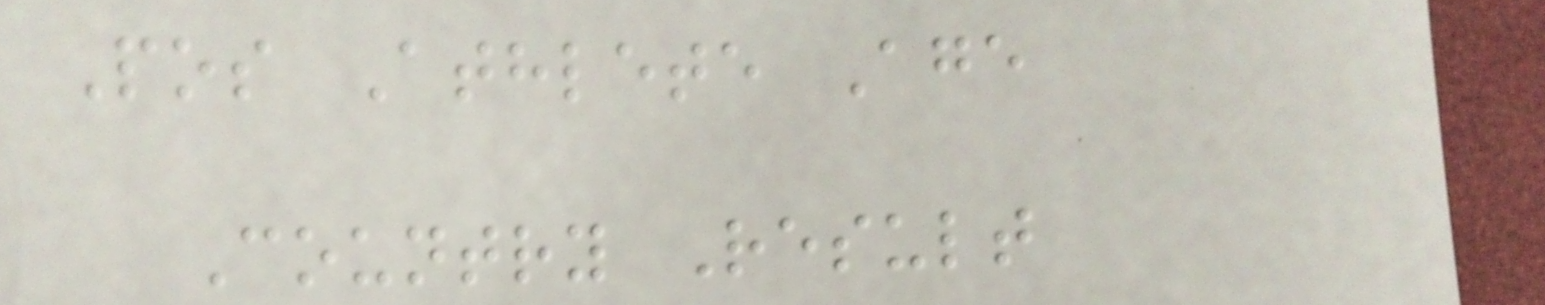Pos Athlete Age
Country Result
